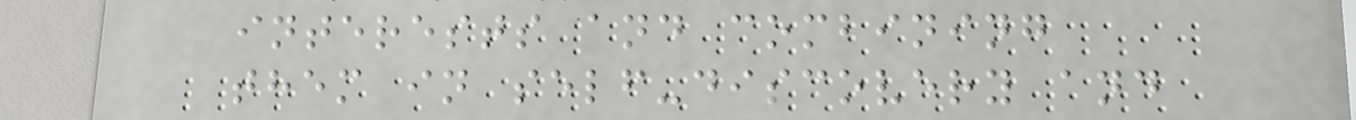interests and combining
them in self-discovery and
